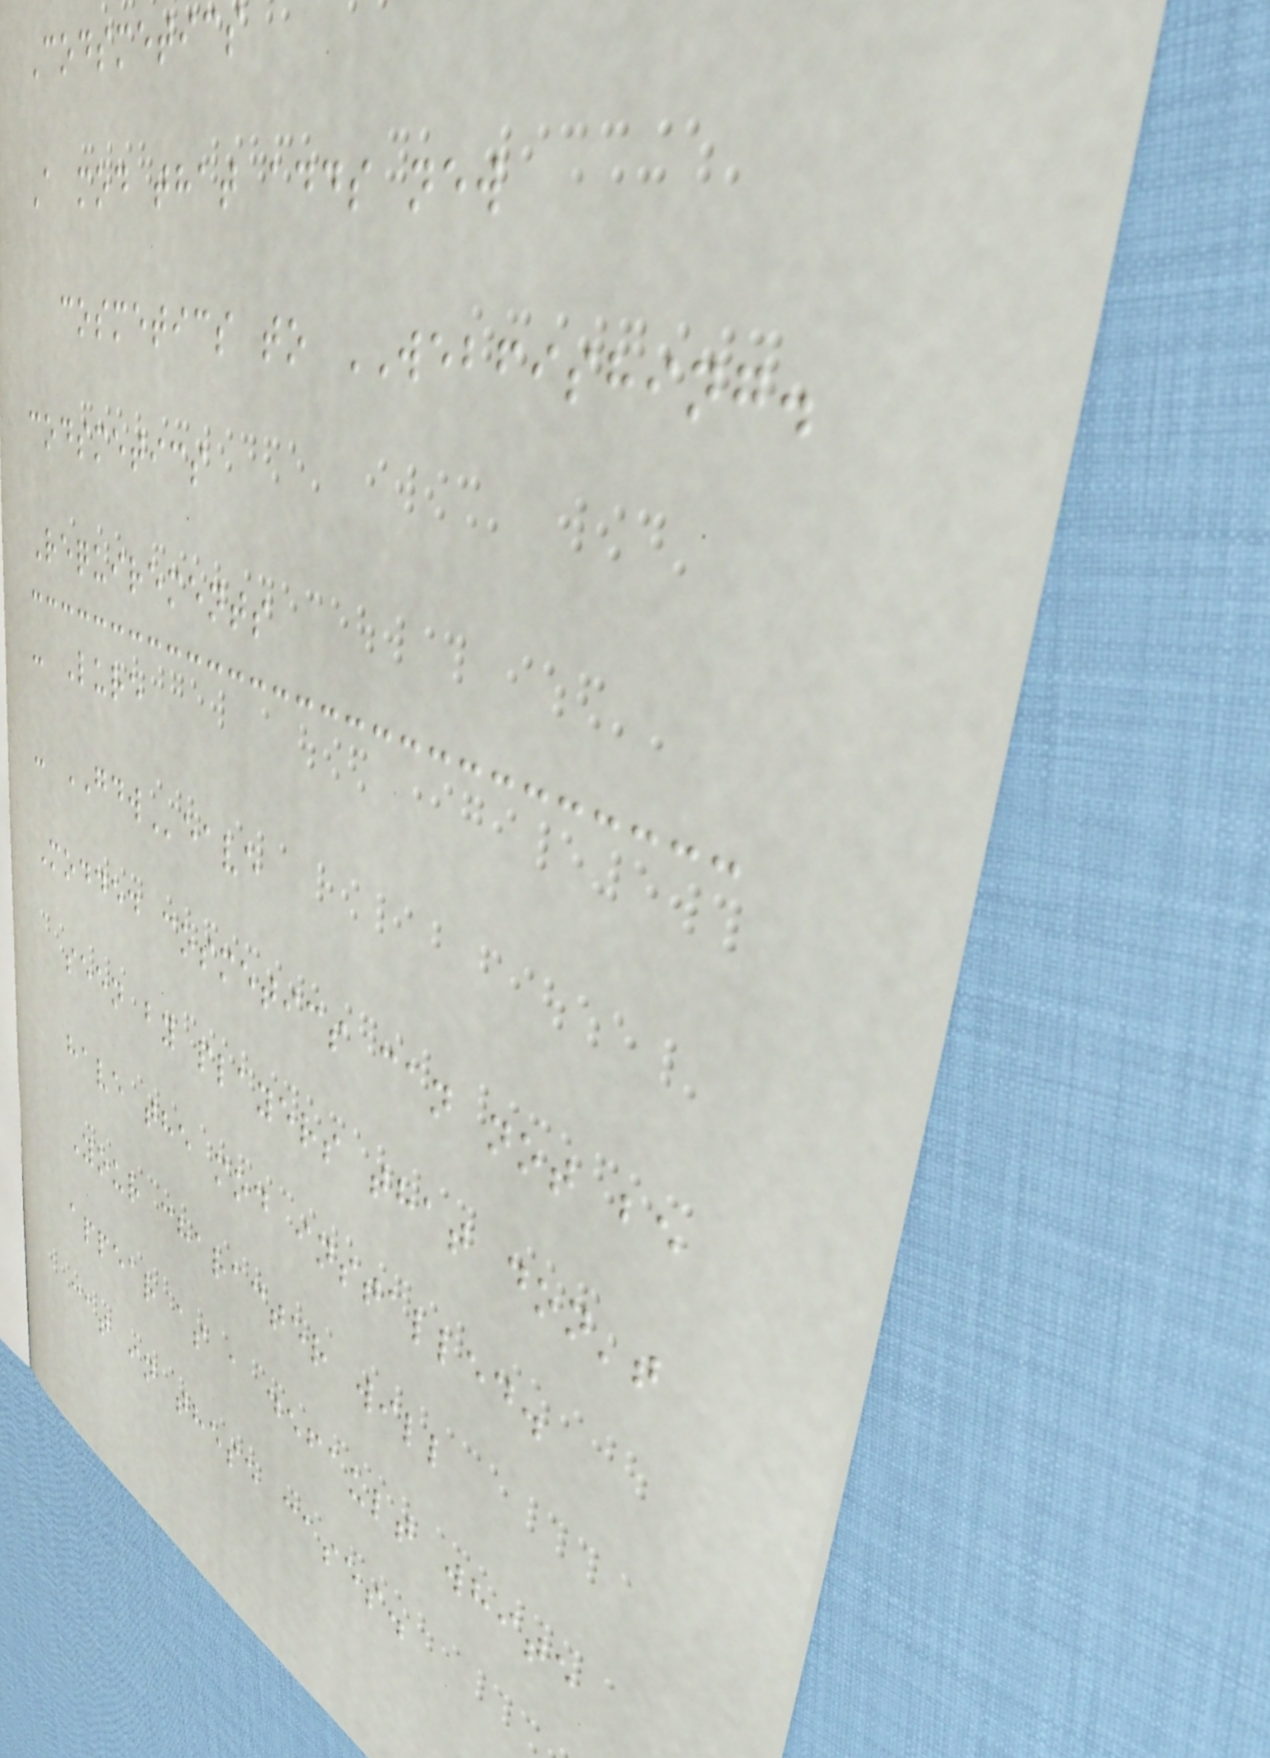Codsmetics
A mod that adds new
cosmetics to WEBFISHING.
codsmetics
Requirements
- Lure
- GDWeave
Modded cosmetics can not be
seen by players that don't
have the mod installed.
Your character will
appear as a default white
cat in these cases.
